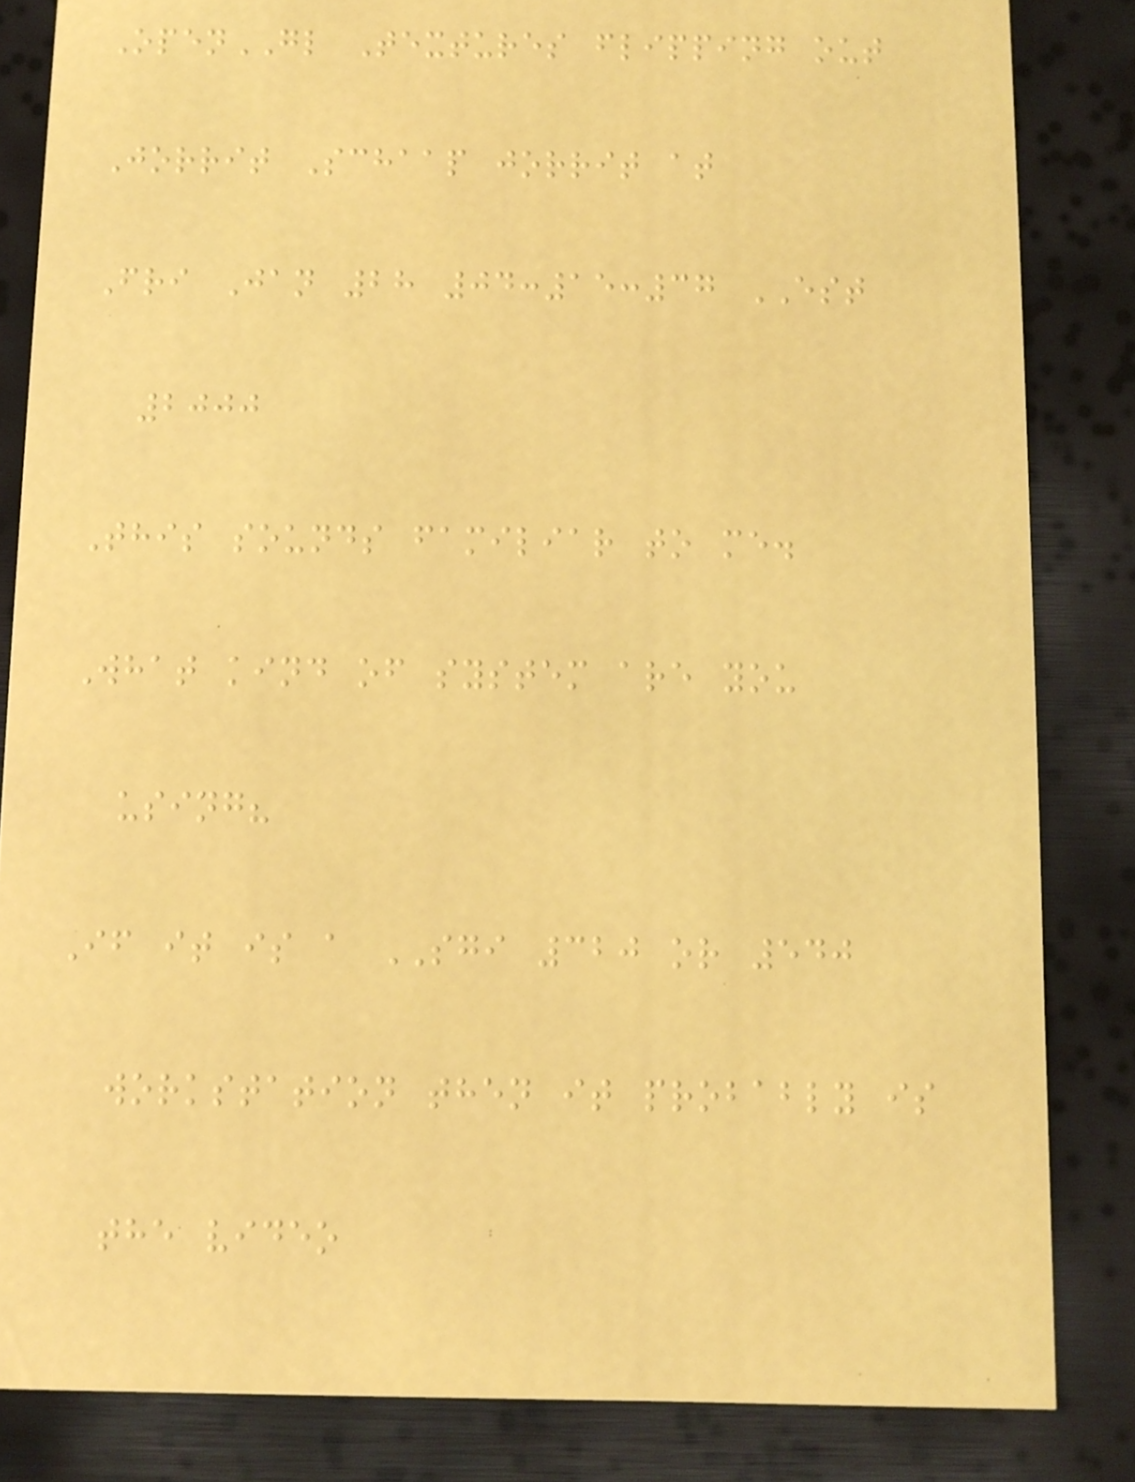OpenGL Textures flipping out
Jorrit Schaap jorrit at
Fri Jan 28 04:15:37 EST
2000
This sounds familiar to me.
What kind of system are you
using?
If it is a SGI 320 or 540
workstation then it probably is
the video
